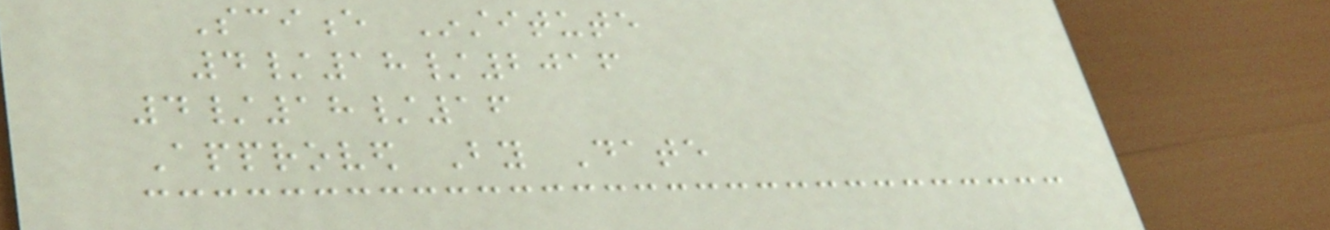Science Institute
4/18/2016
4/18/16
Approved By Date
